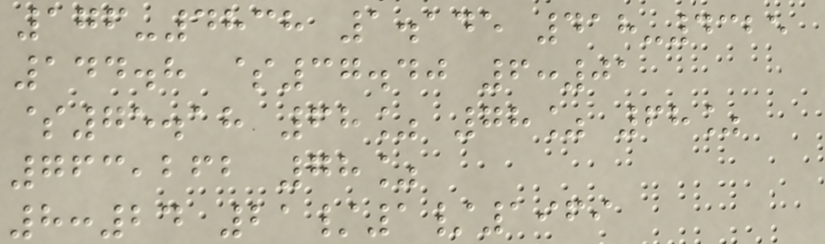176-4838 1.145 418-4325
144.8 $37.40 6:01
$75.18 68% 78% 68%
763,262 78%
8:24 21/1/1969
